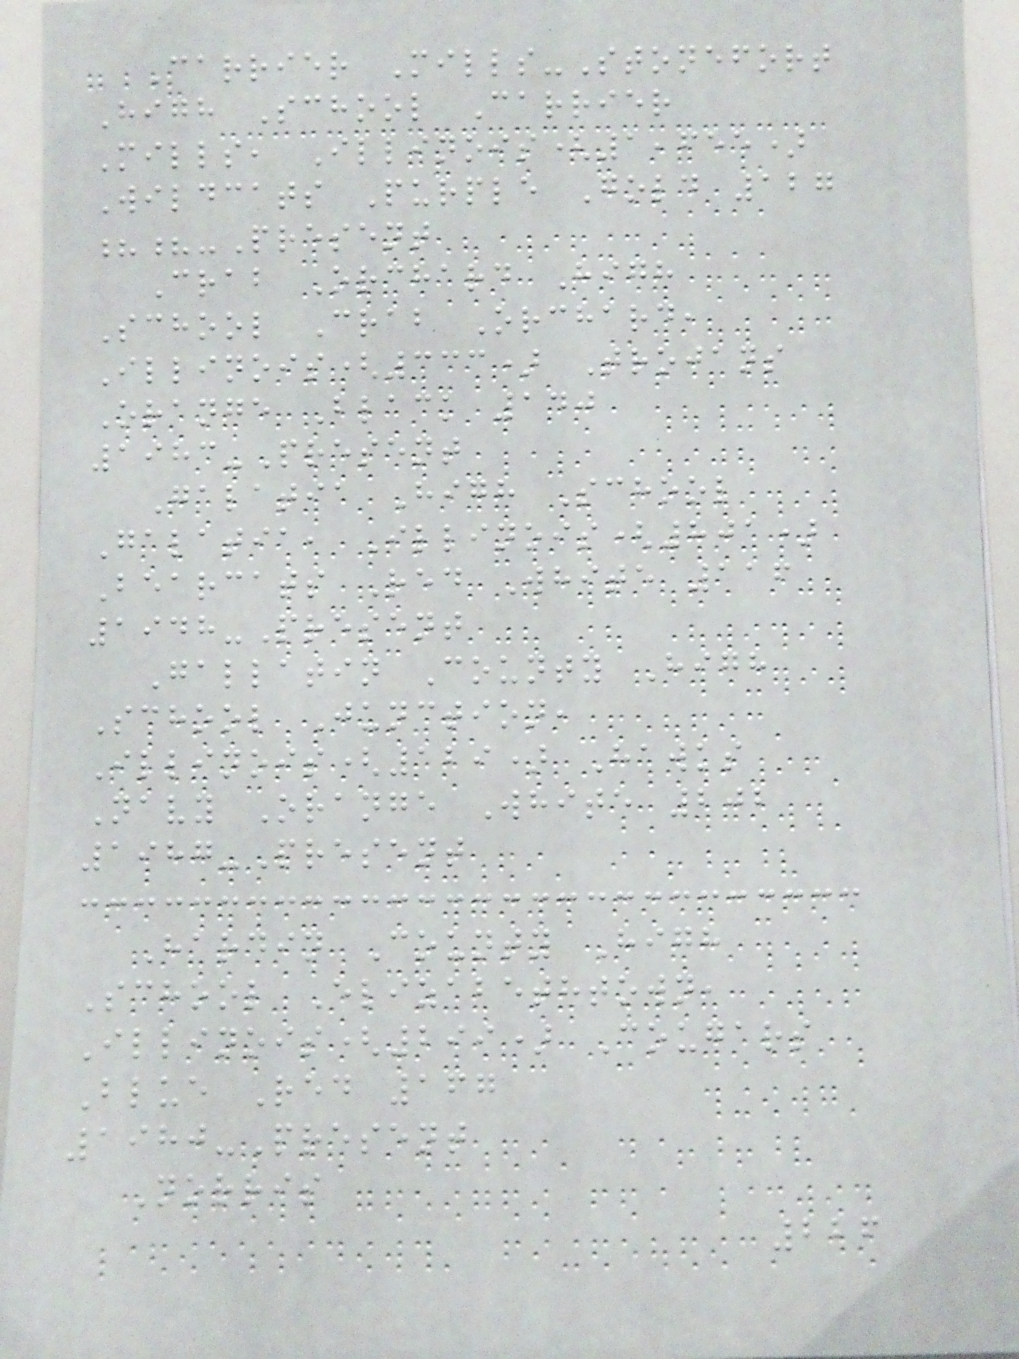Carrier Mills-Stonefort
High School Carrier
Mills, Illinois(1,655)
Wildcats Purple Gold 127
??-Present
Crab Orchard High
School Crab Orchard,
Illinois(333) Trojans
Orange Black 140
1983-Present
Galatia High School
Galatia, Illinois(801)
Bearcats Red White 116
1948-Present
Gallatin County High
School Junction,
Illinois(129) Hawks
Navy Orange White 202
1987-Present
Hardin County High
School Elizabethtown,
Illinois(299) Cougars
Blue Red 167
1980-Present
Norris
226
